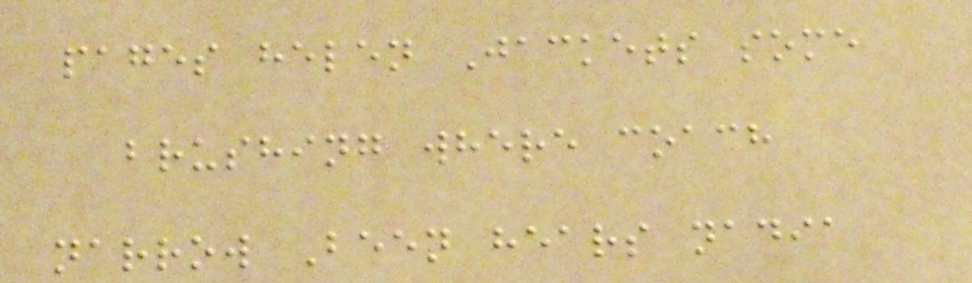pages helen Jackets some
brushing where coach
narrow Been hears nadia
